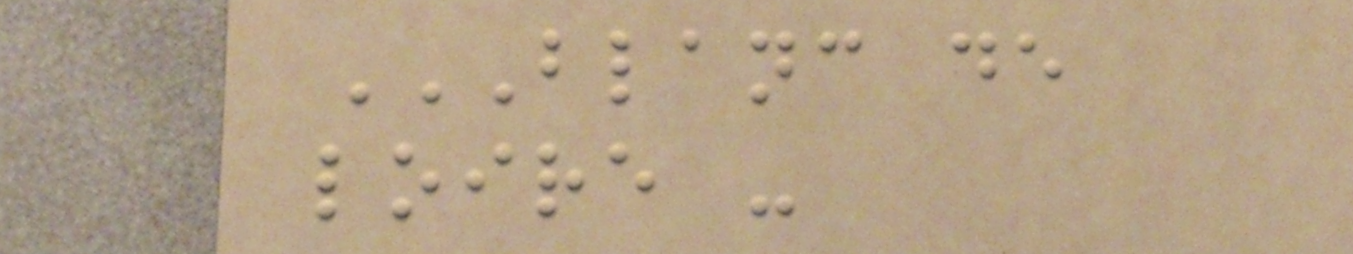BLANC DE
LOIRE -
